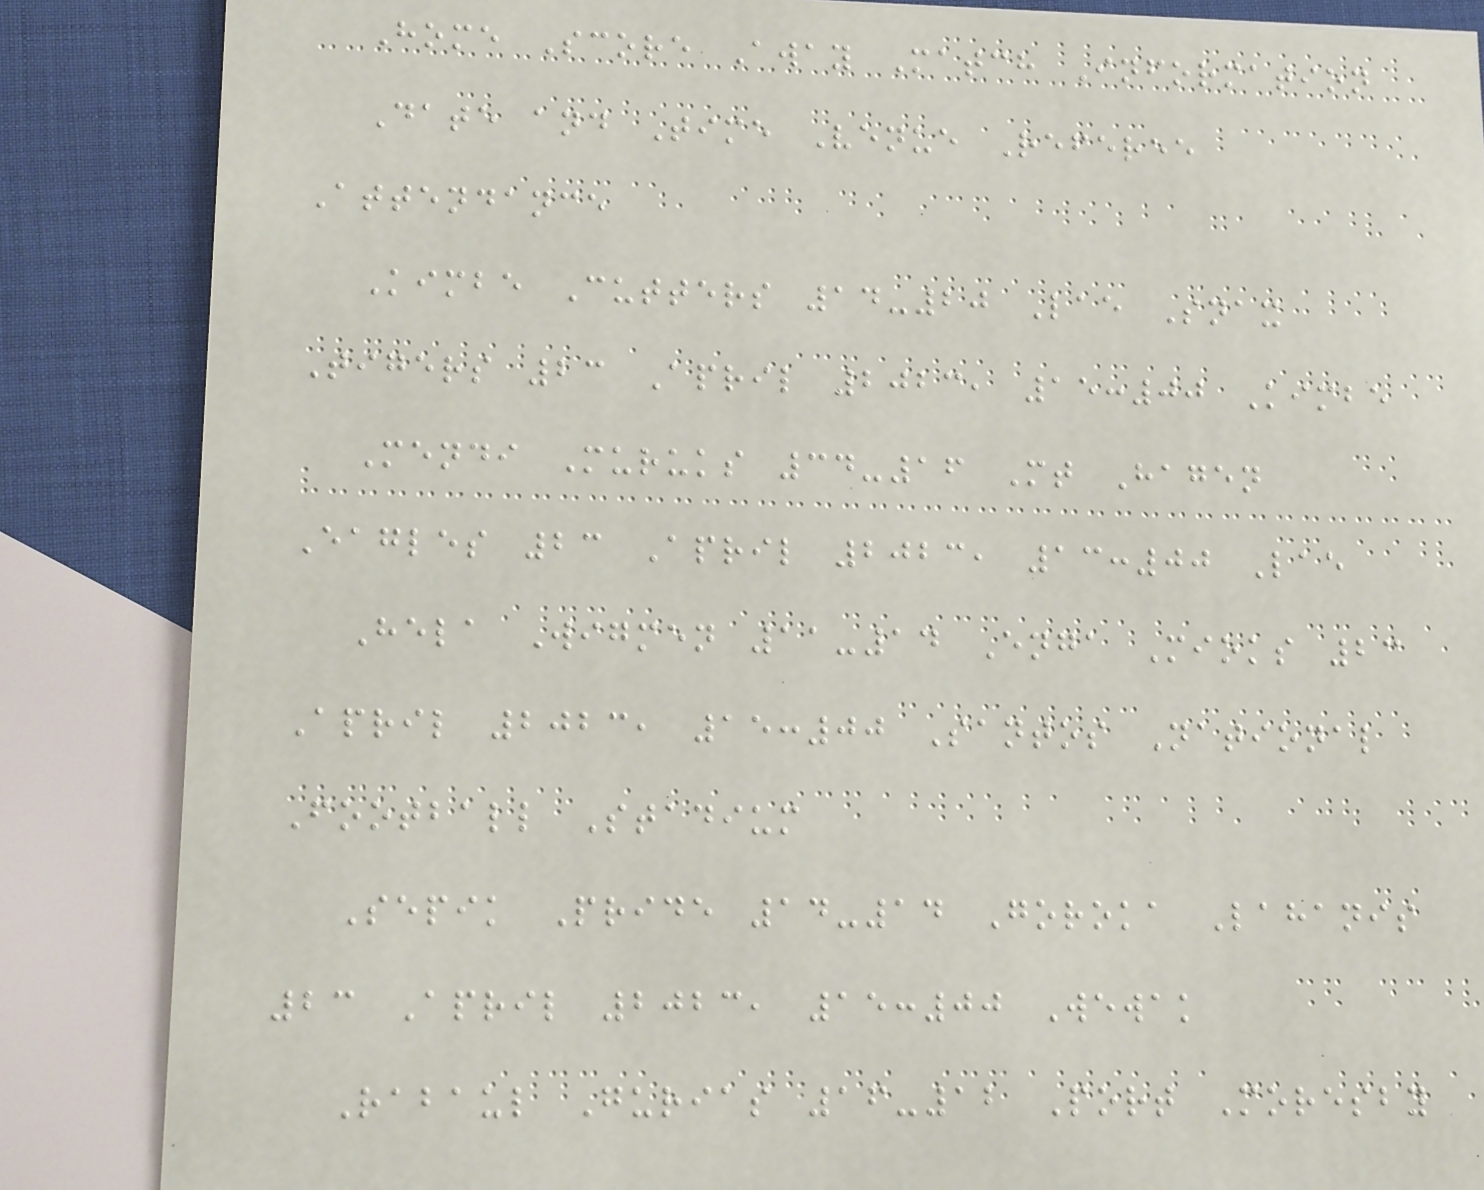Home Score Away Match Information
Date and Time Venue Referee
Attendance
Kimbe Cutters 14-20 Lae Snax
Tigers 23 April 2023, 15:00 Kimbe
Mendi Muruks 34-16 Mt Hagen
Eagles 23 April 2023, 13:00 Lae
Hela Wigmen 11-14 Enga Mioks 23
April 2023, 15:00 Santos National
Football Stadium
Sepik Pride 14-14 Goroka Lahanis
23 April 2023, 15:00 Wewak
Rabaul Gurias 16-12 Port Moresby
